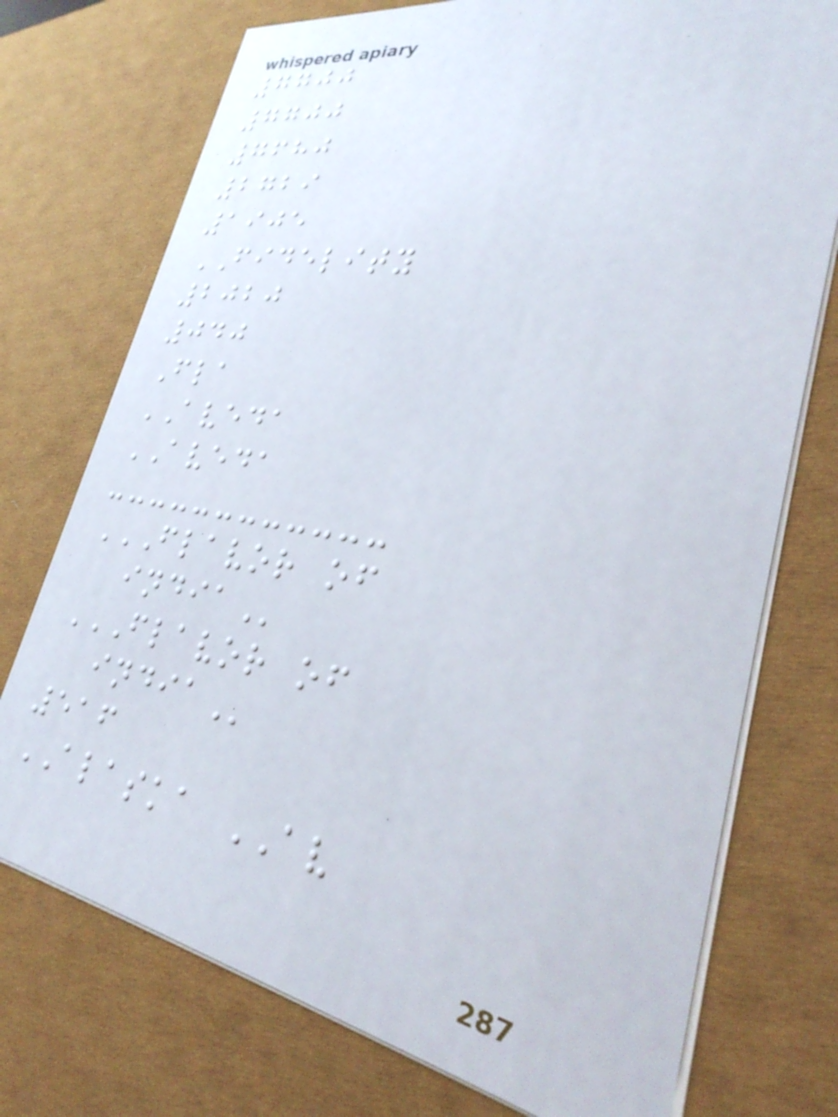7700
7700
7680
2729
1905
FIDELITY
2020
040
Fla
AVEDA
AVEDA
FLAVOR OF
INDIA
FLAVOR OF
INDIA
516
ALASKA AV
